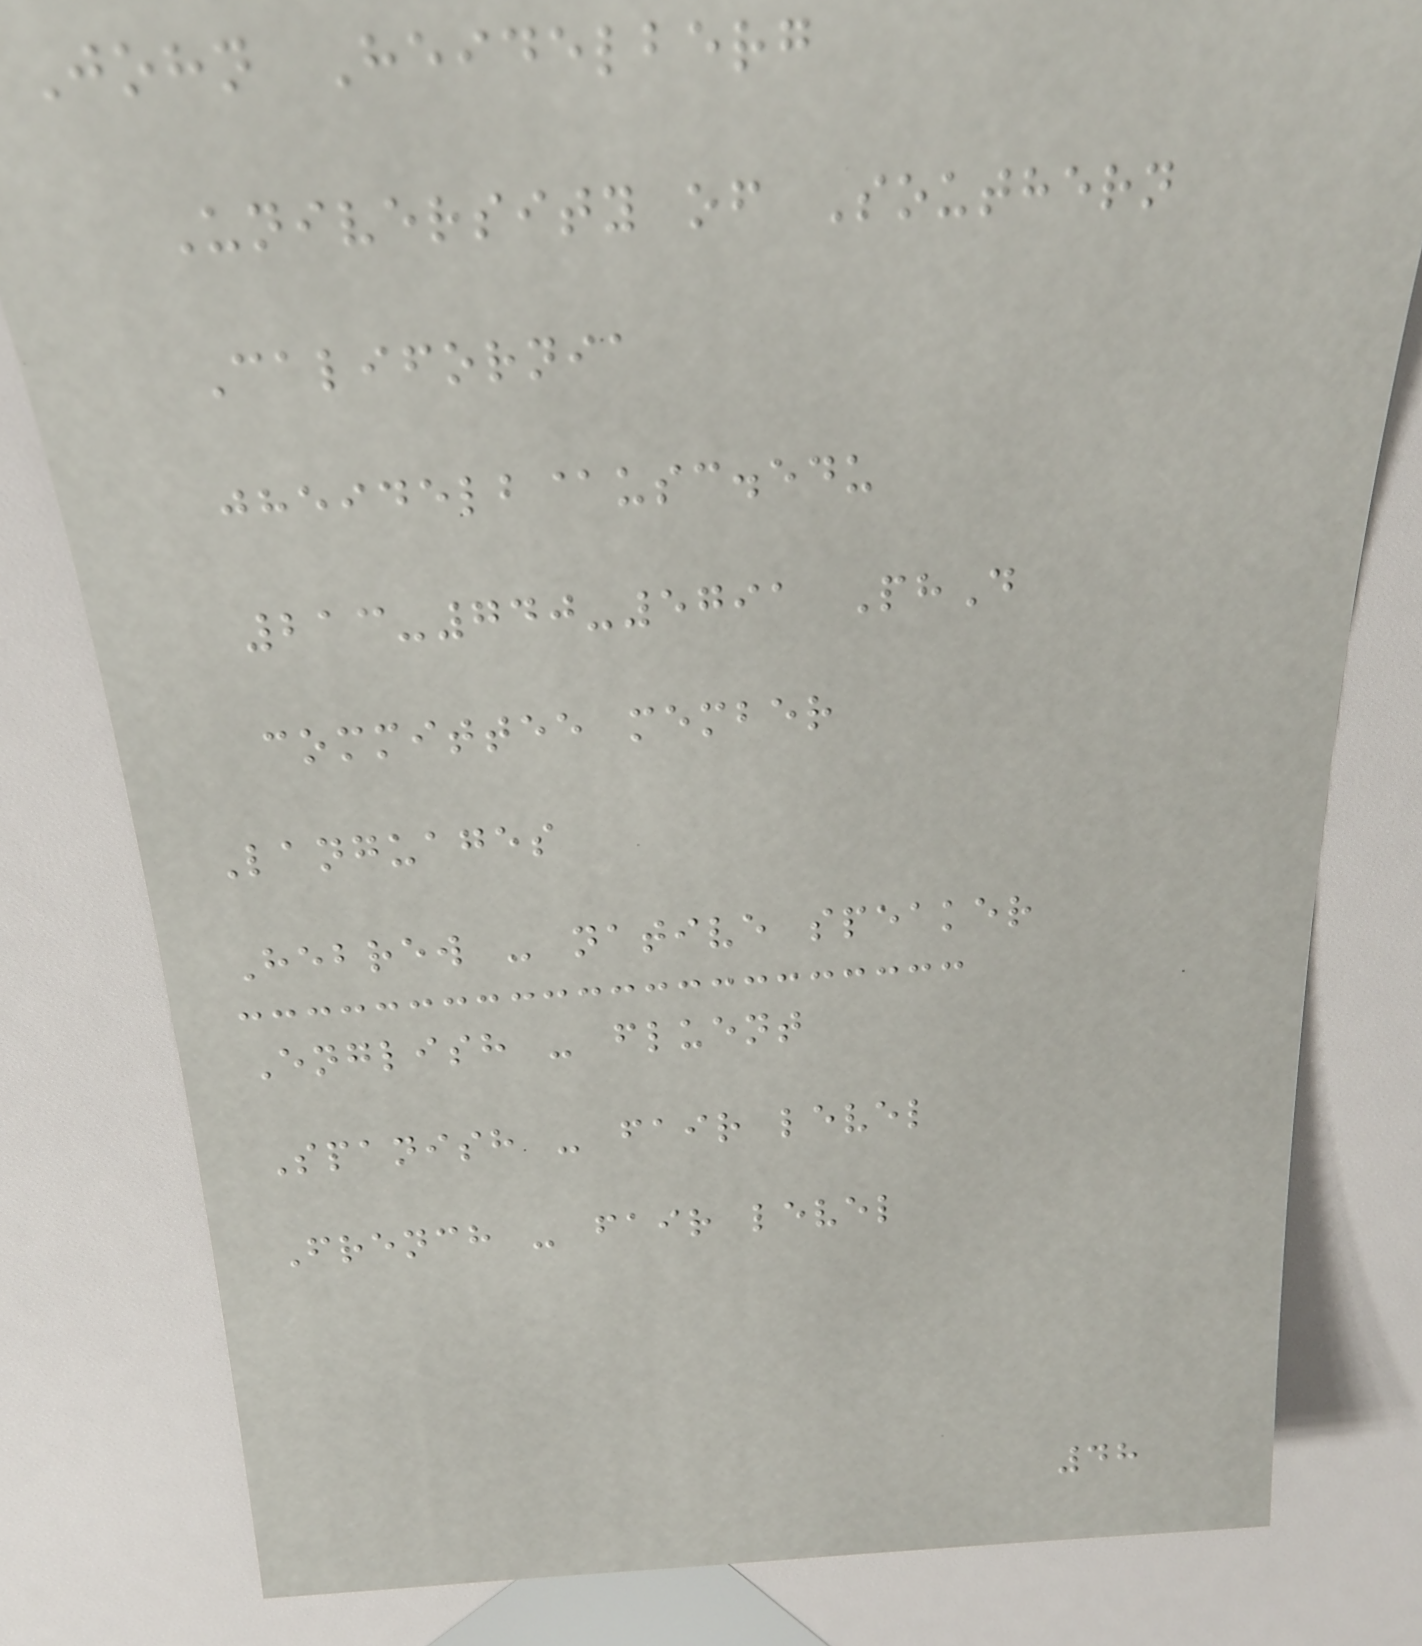John Heidelberg
University of Southern
California
jheidelb@usc.edu
213-740-5791 PhD
committee member
Languages
Hebrew - native speaker
English - fluent
Spanish - fair level
French - fair level
48
